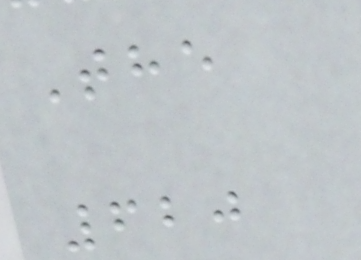The
620
